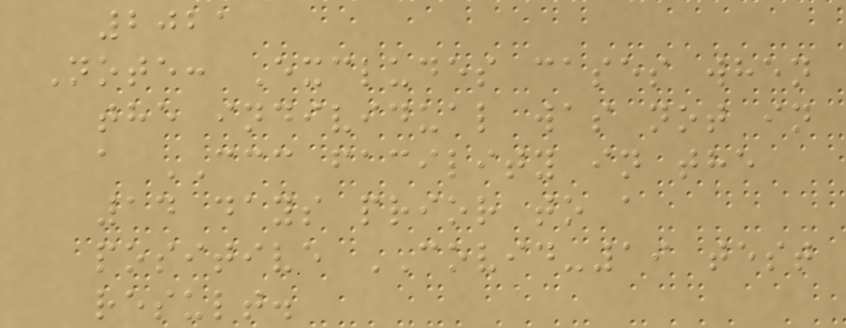2021
Note: Excludes cases when
the individual was not in
a CCC facility in the
14 days prior to a
positive COVID-19 test
result.
